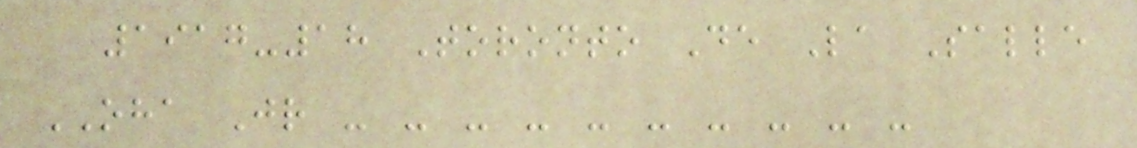1917-18 Toronto De La Salle
OHA Jr - - - - - - - - - -
